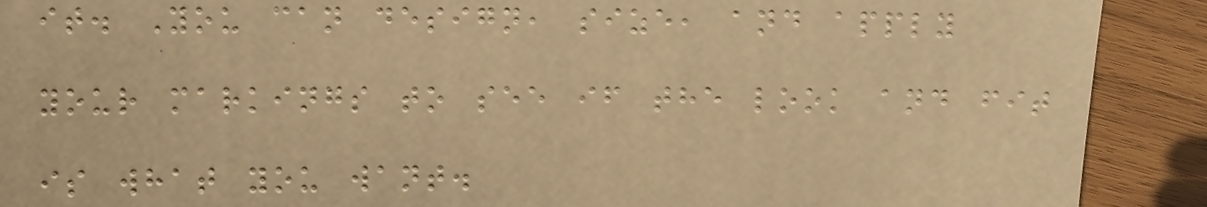it. You can design, size, and apply
your markings to see if the look and fit
is what you want.
